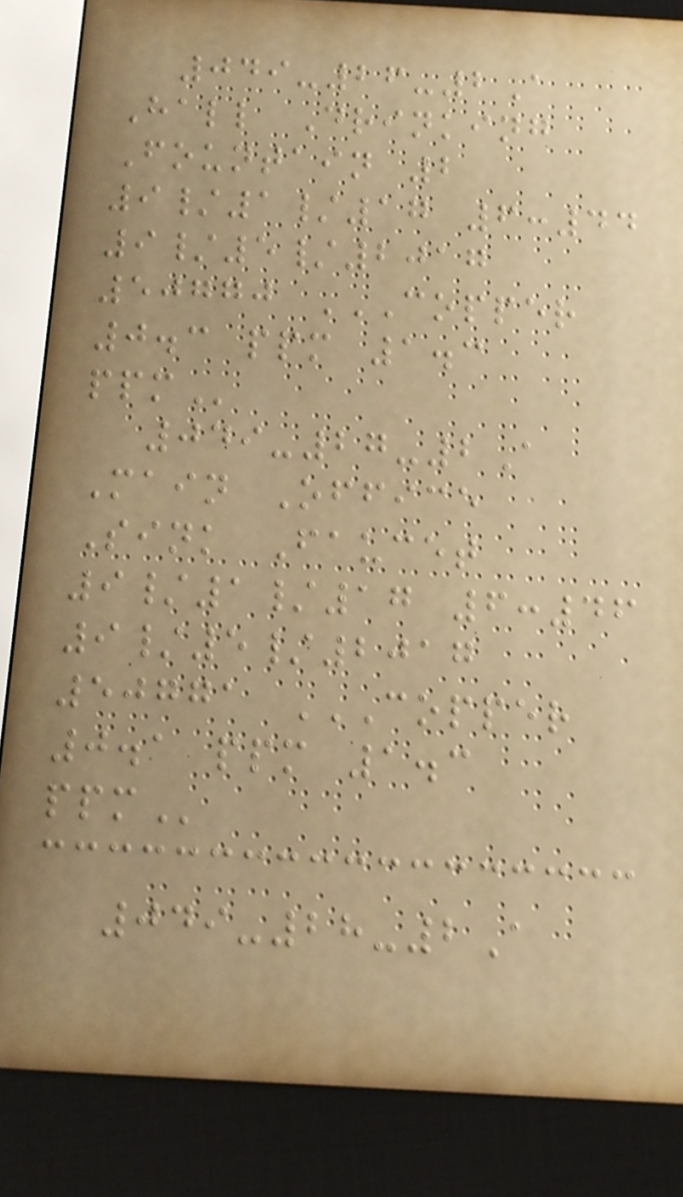049-26-2A
Hall Drinking
Fountain 2
9/1/17 6:44
9/5/2017
50770 COPPER
0.3 PPM 1.3
PPM
049-27-2A
Main Office
Sink Faucet
9/1/17 6:46
9/5/2017
50771 COPPER
0.1 PPM 1.3
PPM
049-28-2A
